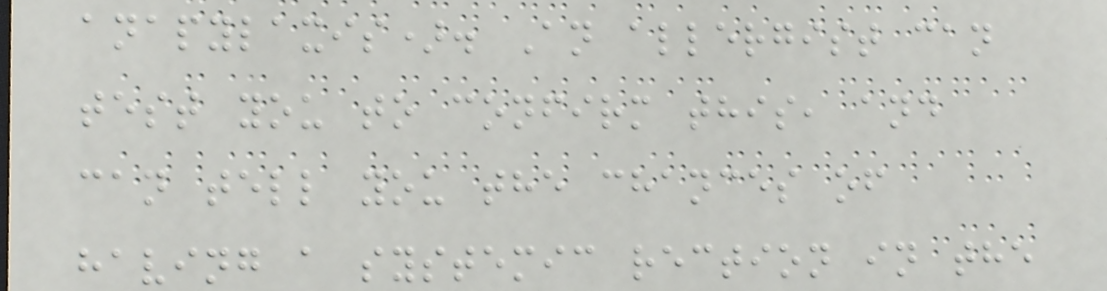anapylaxis). An allergist can
test you to confirm this, and
can tell you the chances of
having a systemic rection in the
